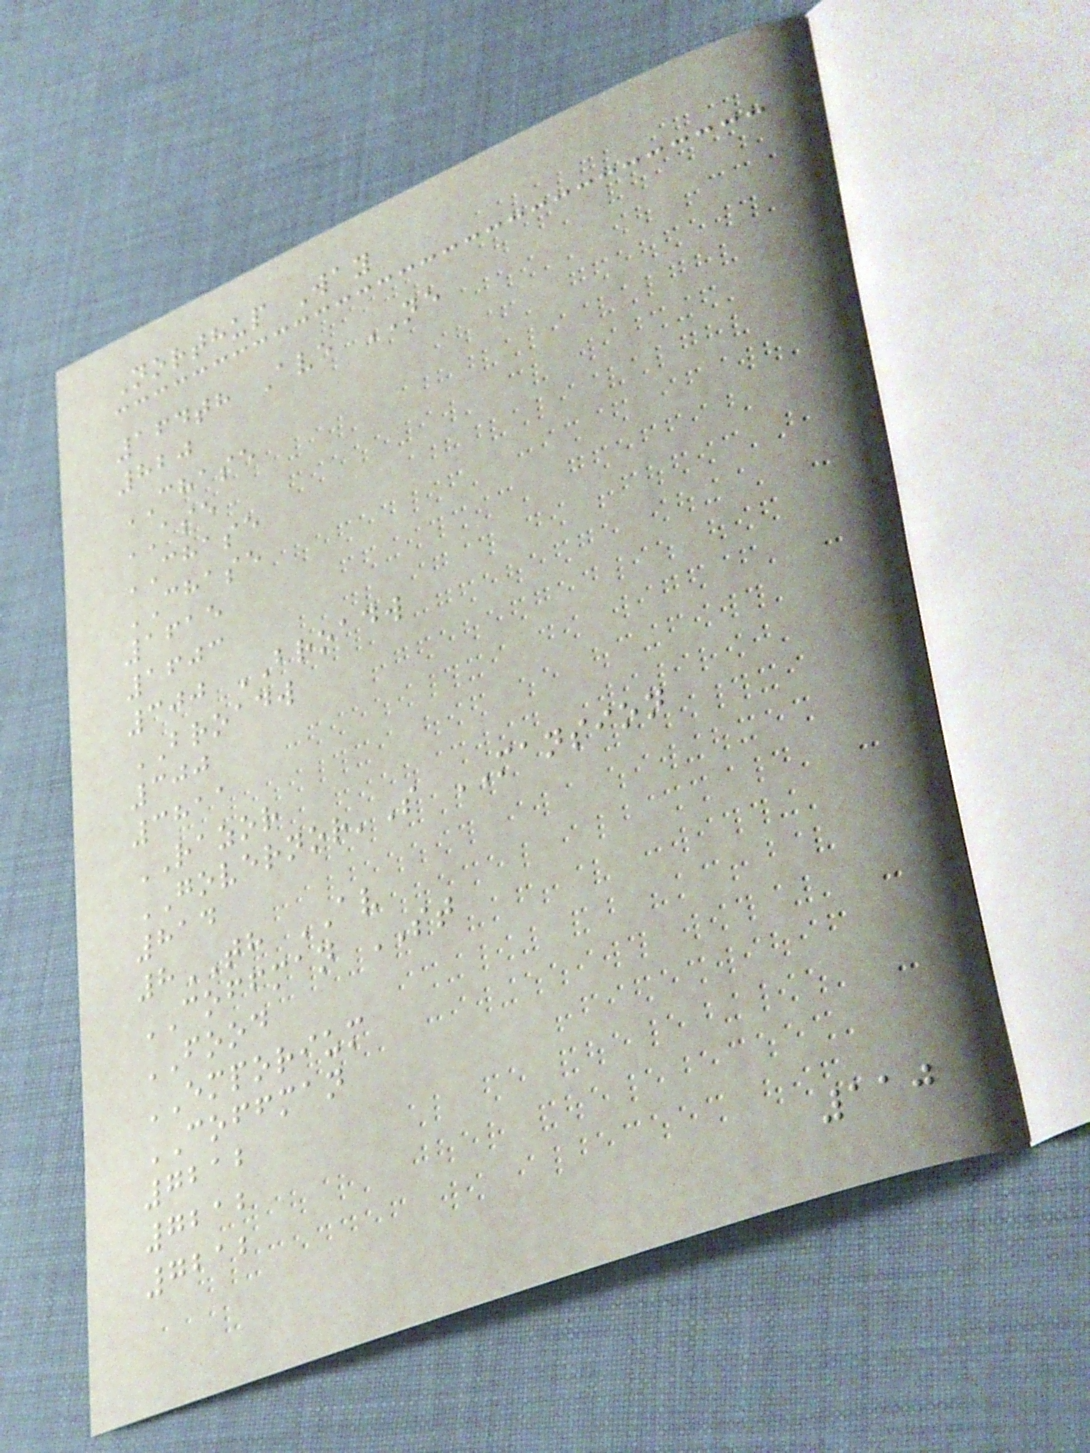Northup Way
164th Ave NE
820
CHASE
ASE
CHASE
CHASE
1615
1603
300 BROADW
BROADW
300
3811
RAZOR
GOVERNOR'S MANSION
814
8TH AV
COFFMAN ST
FOOD
EMPORIUM
COFFMAN
7212
7212
7212
110
